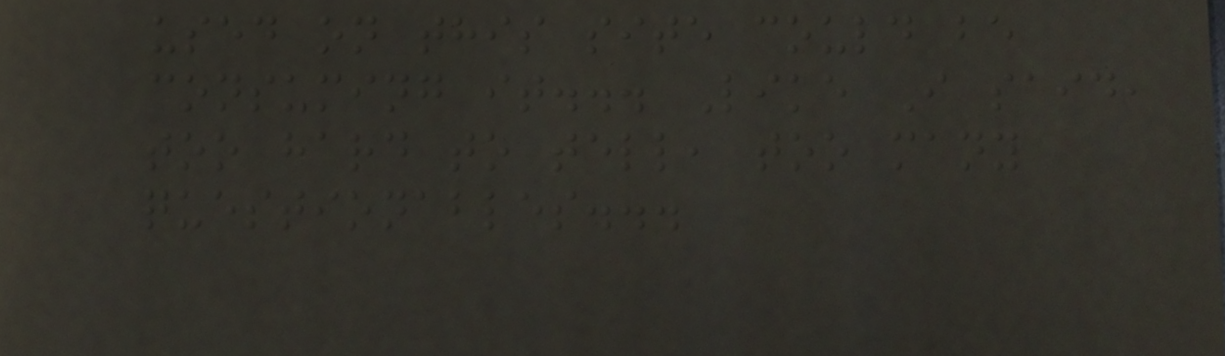used on this site could be
consuming it... Like I said,
too hard to tell, too many
questionables...
